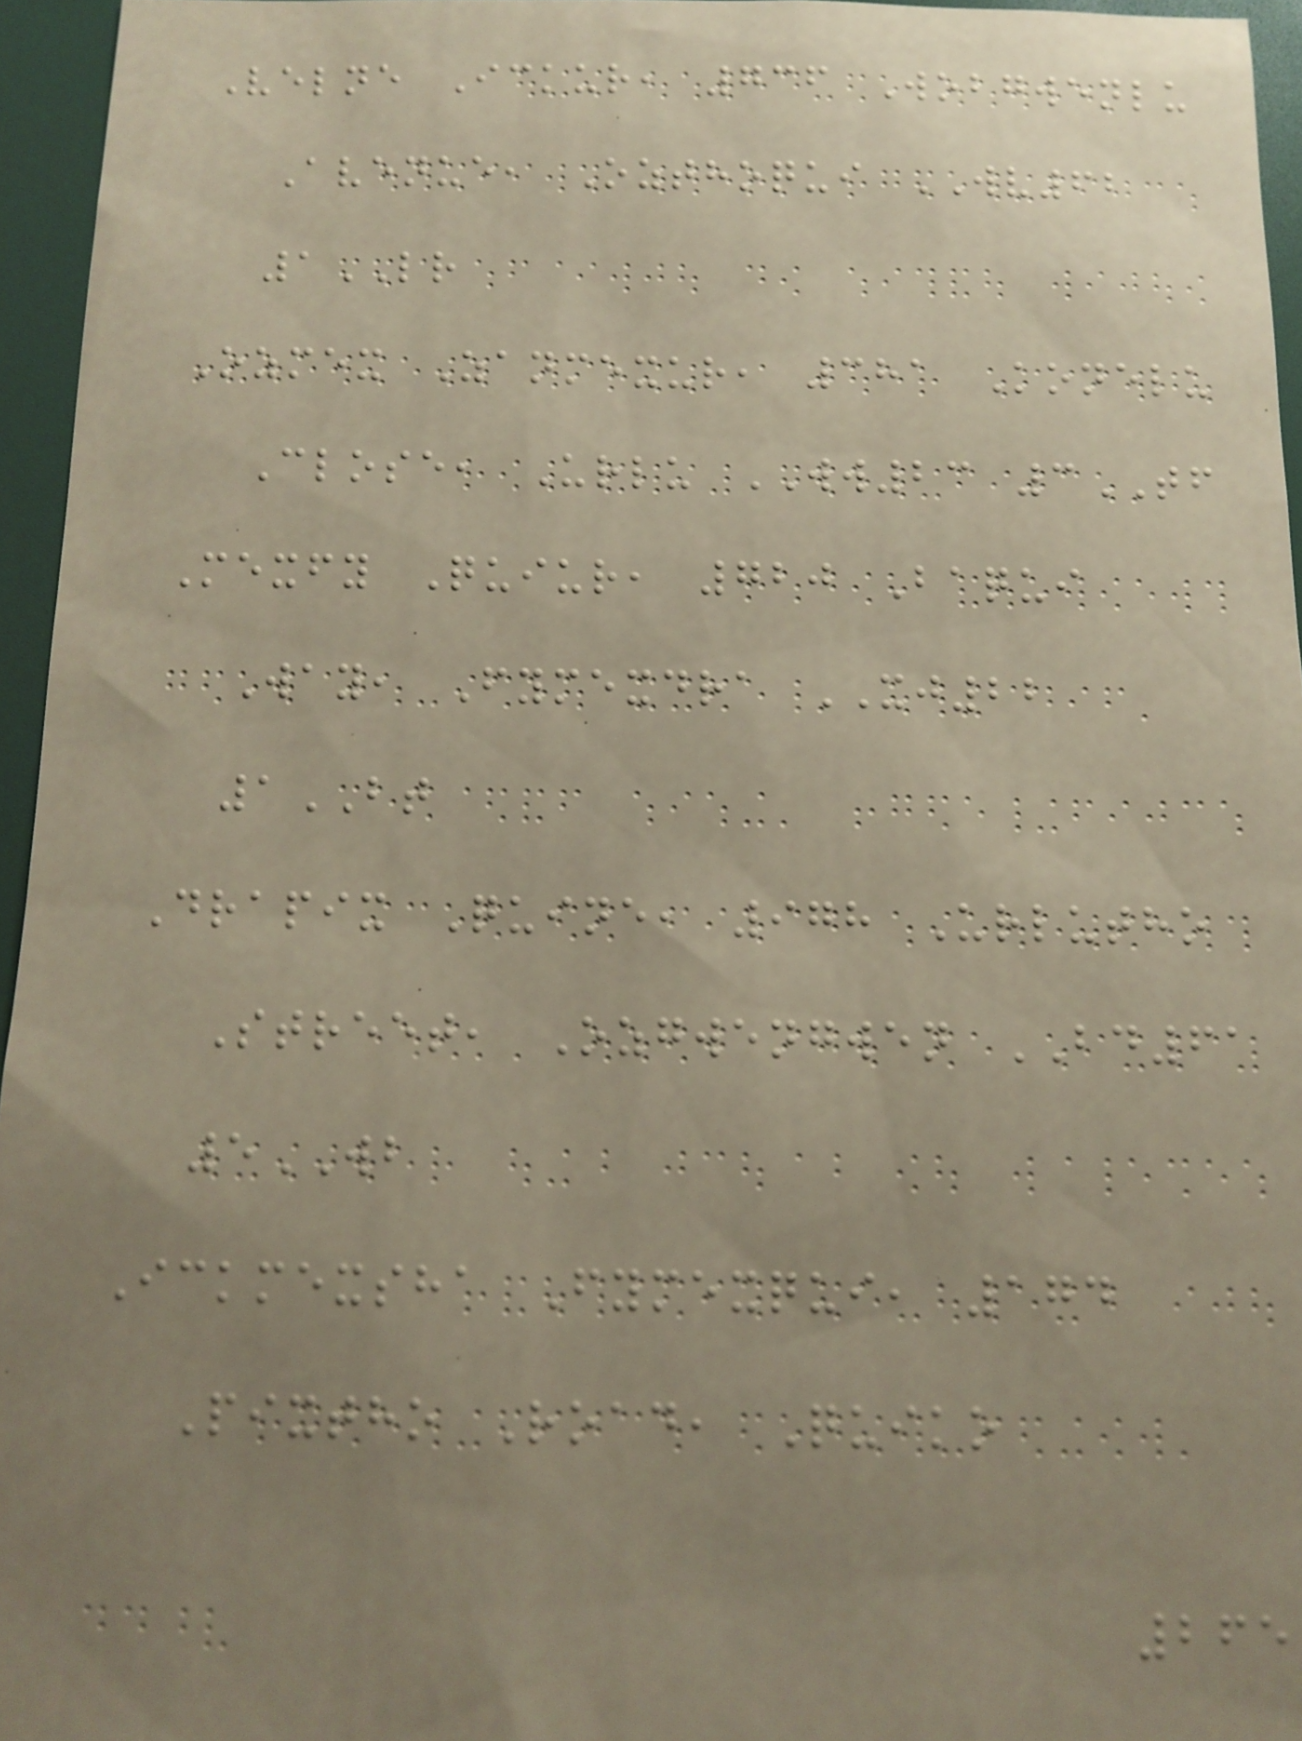Velne Ickur, 736 Wobgwenlu
Avenue, Ozthoqui WV62
1LR
Ozmex Zanmexur, 381 Konelu
Close, Urlu WW23 3TF
Mexfy Quiur, 720 Baqui
Way, Fymexdra XJ22
1BT
Drapix Quine, 978 Urlutho
Street, Ozgwengwen BD61
5WB
Ickmexsha Fymexqui, 174
Pixtho Road, Quiko
265
